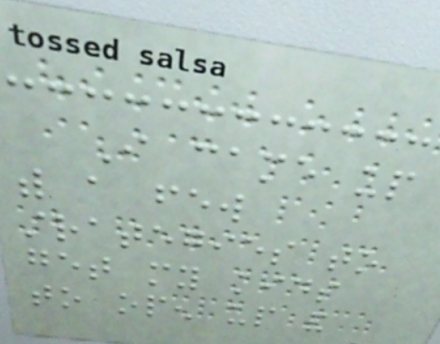I came up
with a few
strategies to
get my kids
to open up and
